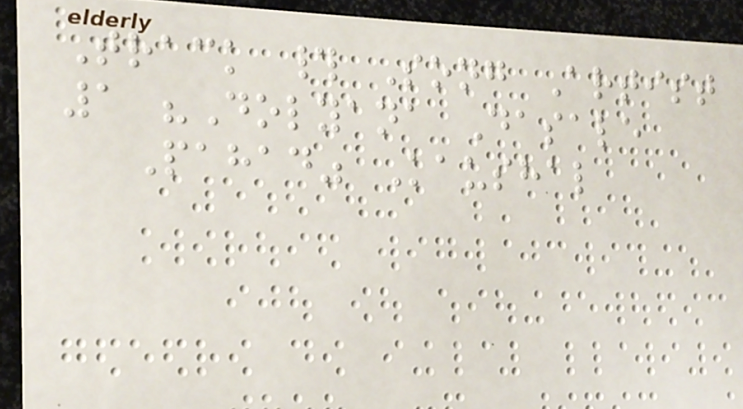Track # Song Artist
1 "Dolyana Dasale
Pahad" Kaushal
